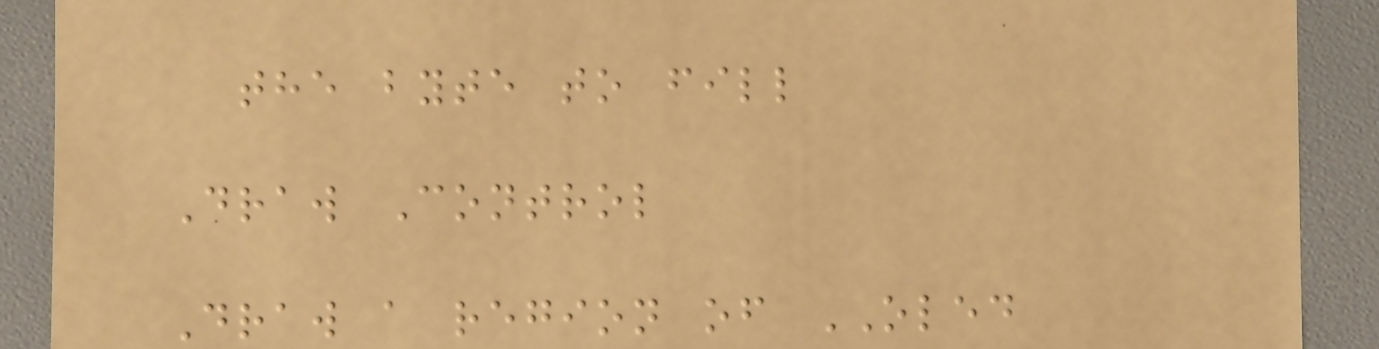the byte to fill
Draw Control
Draw a region of OLED
